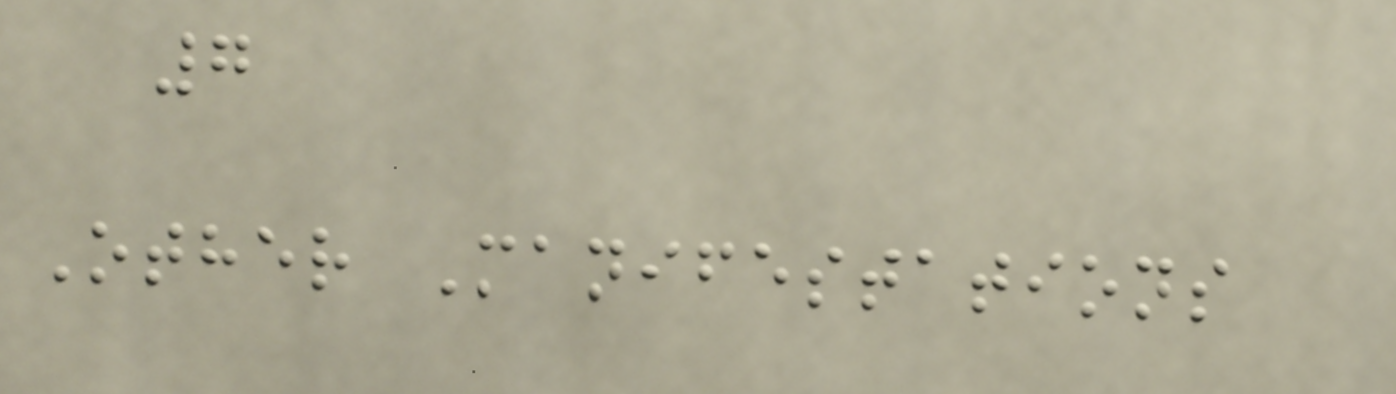7
Other Manifestations
